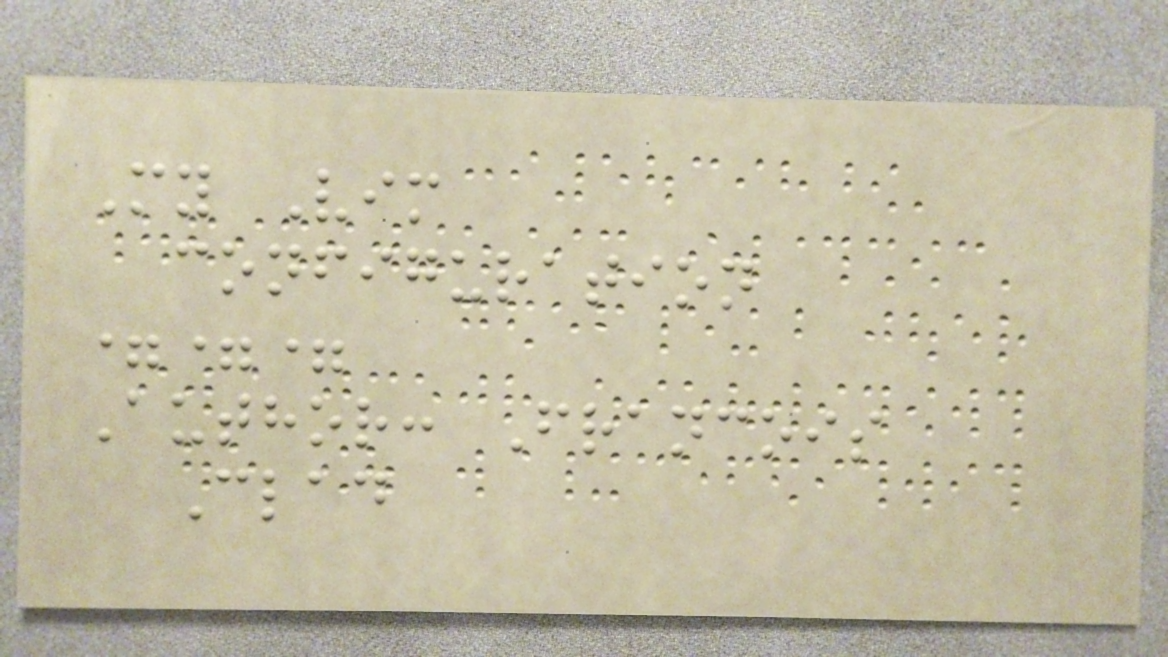My Vim
configuration
===
Author: Francois
Clad
